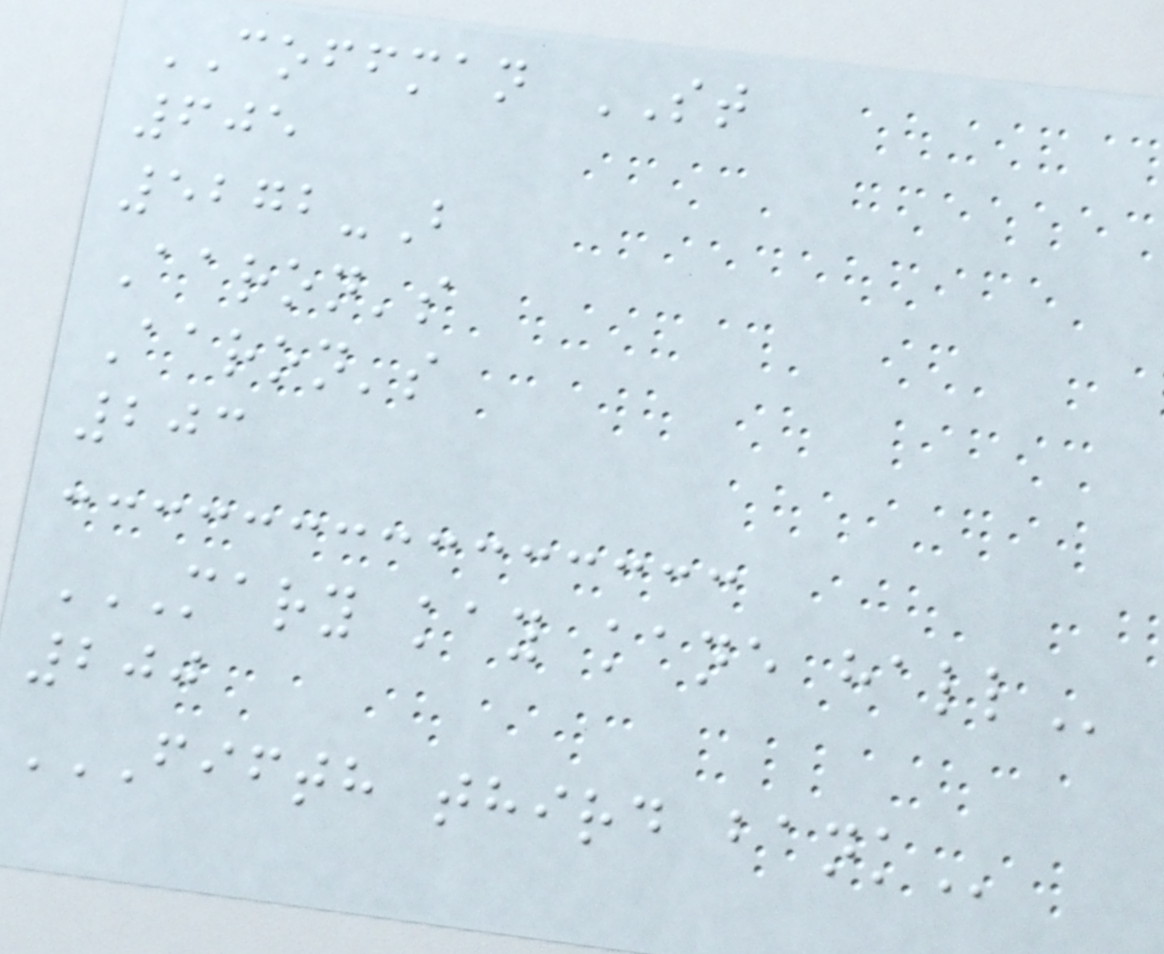COFFMAN ST
605
5272-B
Aaron's
Aaron's
203
MARY KAY KANE HALL
200
FIFTH THIRD BANK
